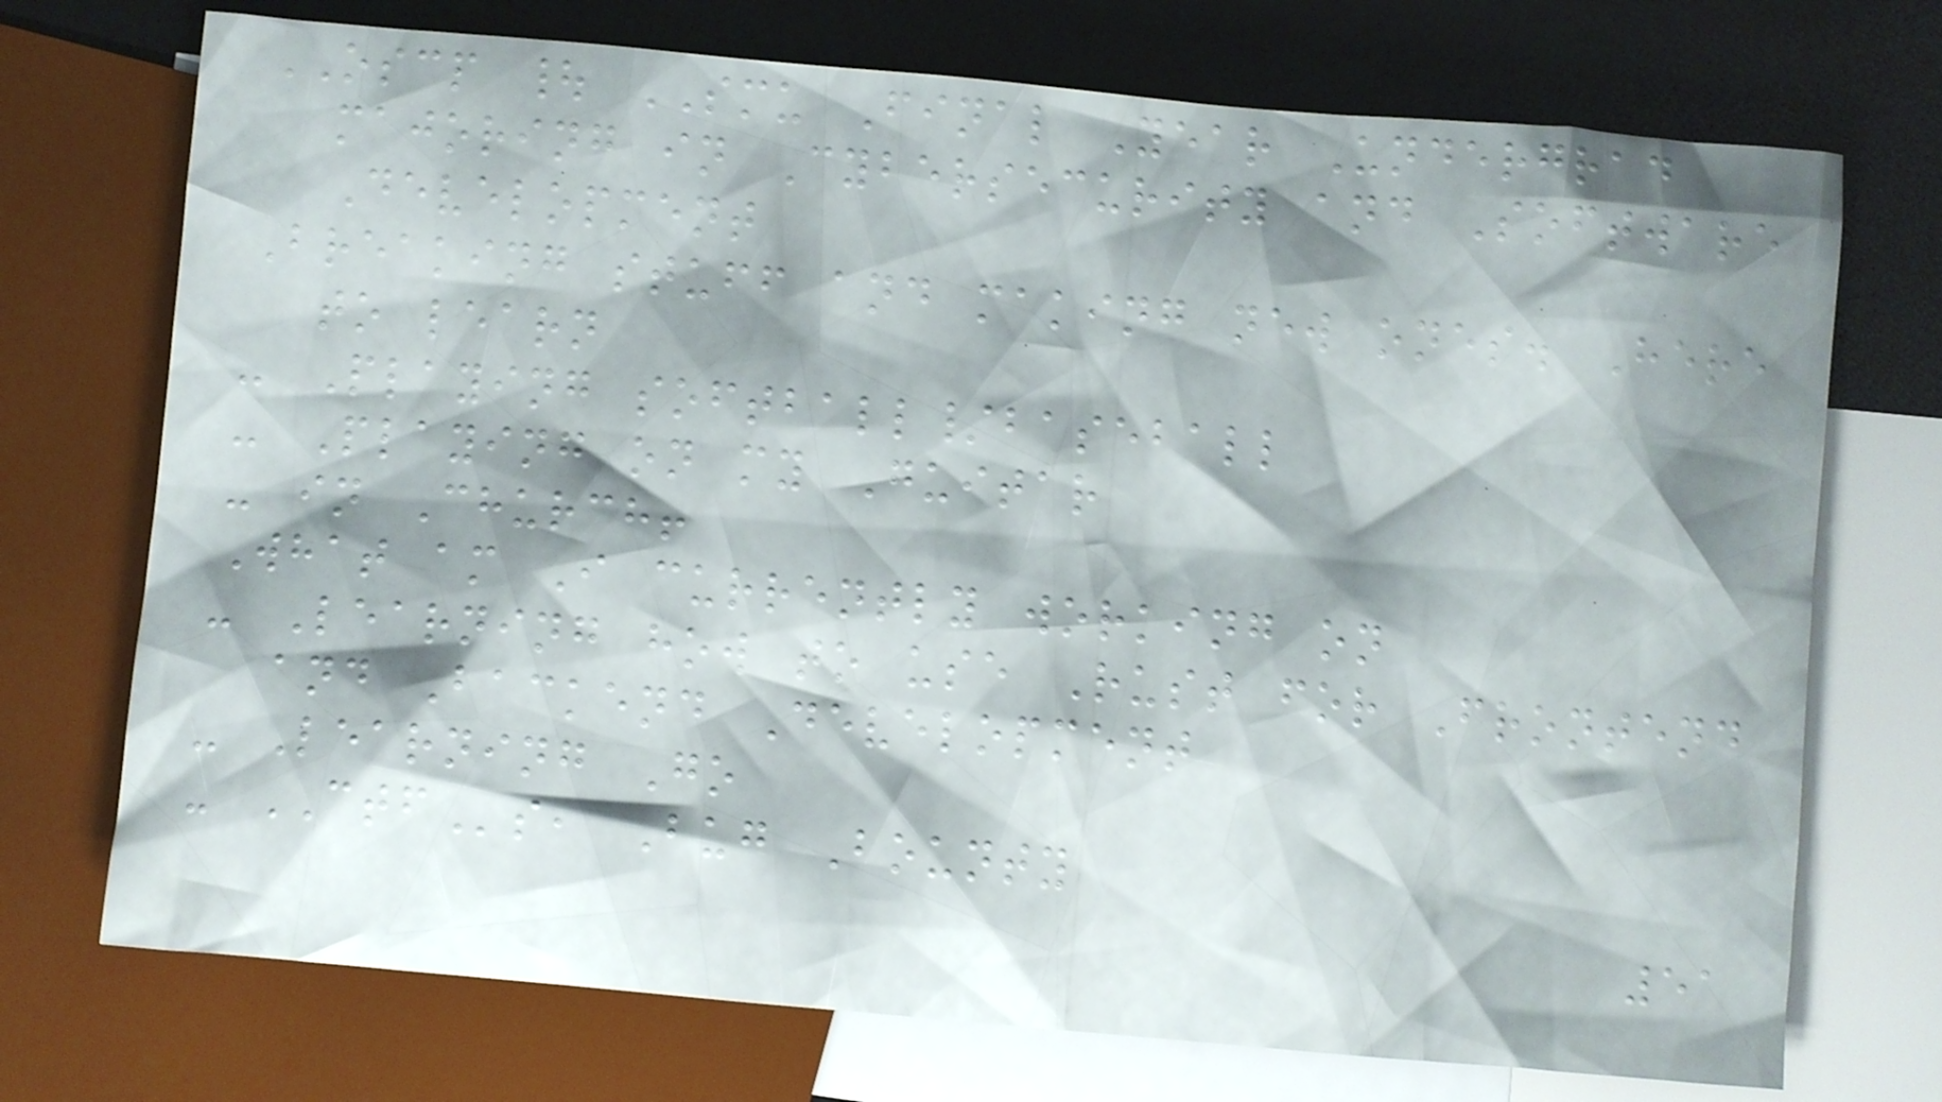OSCP | SMU Final Year Undergrad
majoring in Cybersecurity and Software
Development
Breaking stuff and making new ones. Here
to learn
- Playing softball/baseball
- Playing on my Guitar
- in Church!
What am I currently working on
- Learning how to use Rust for Frontend
and Backend Development
- Learning Go
- CTFs, Bug Bounty
51
